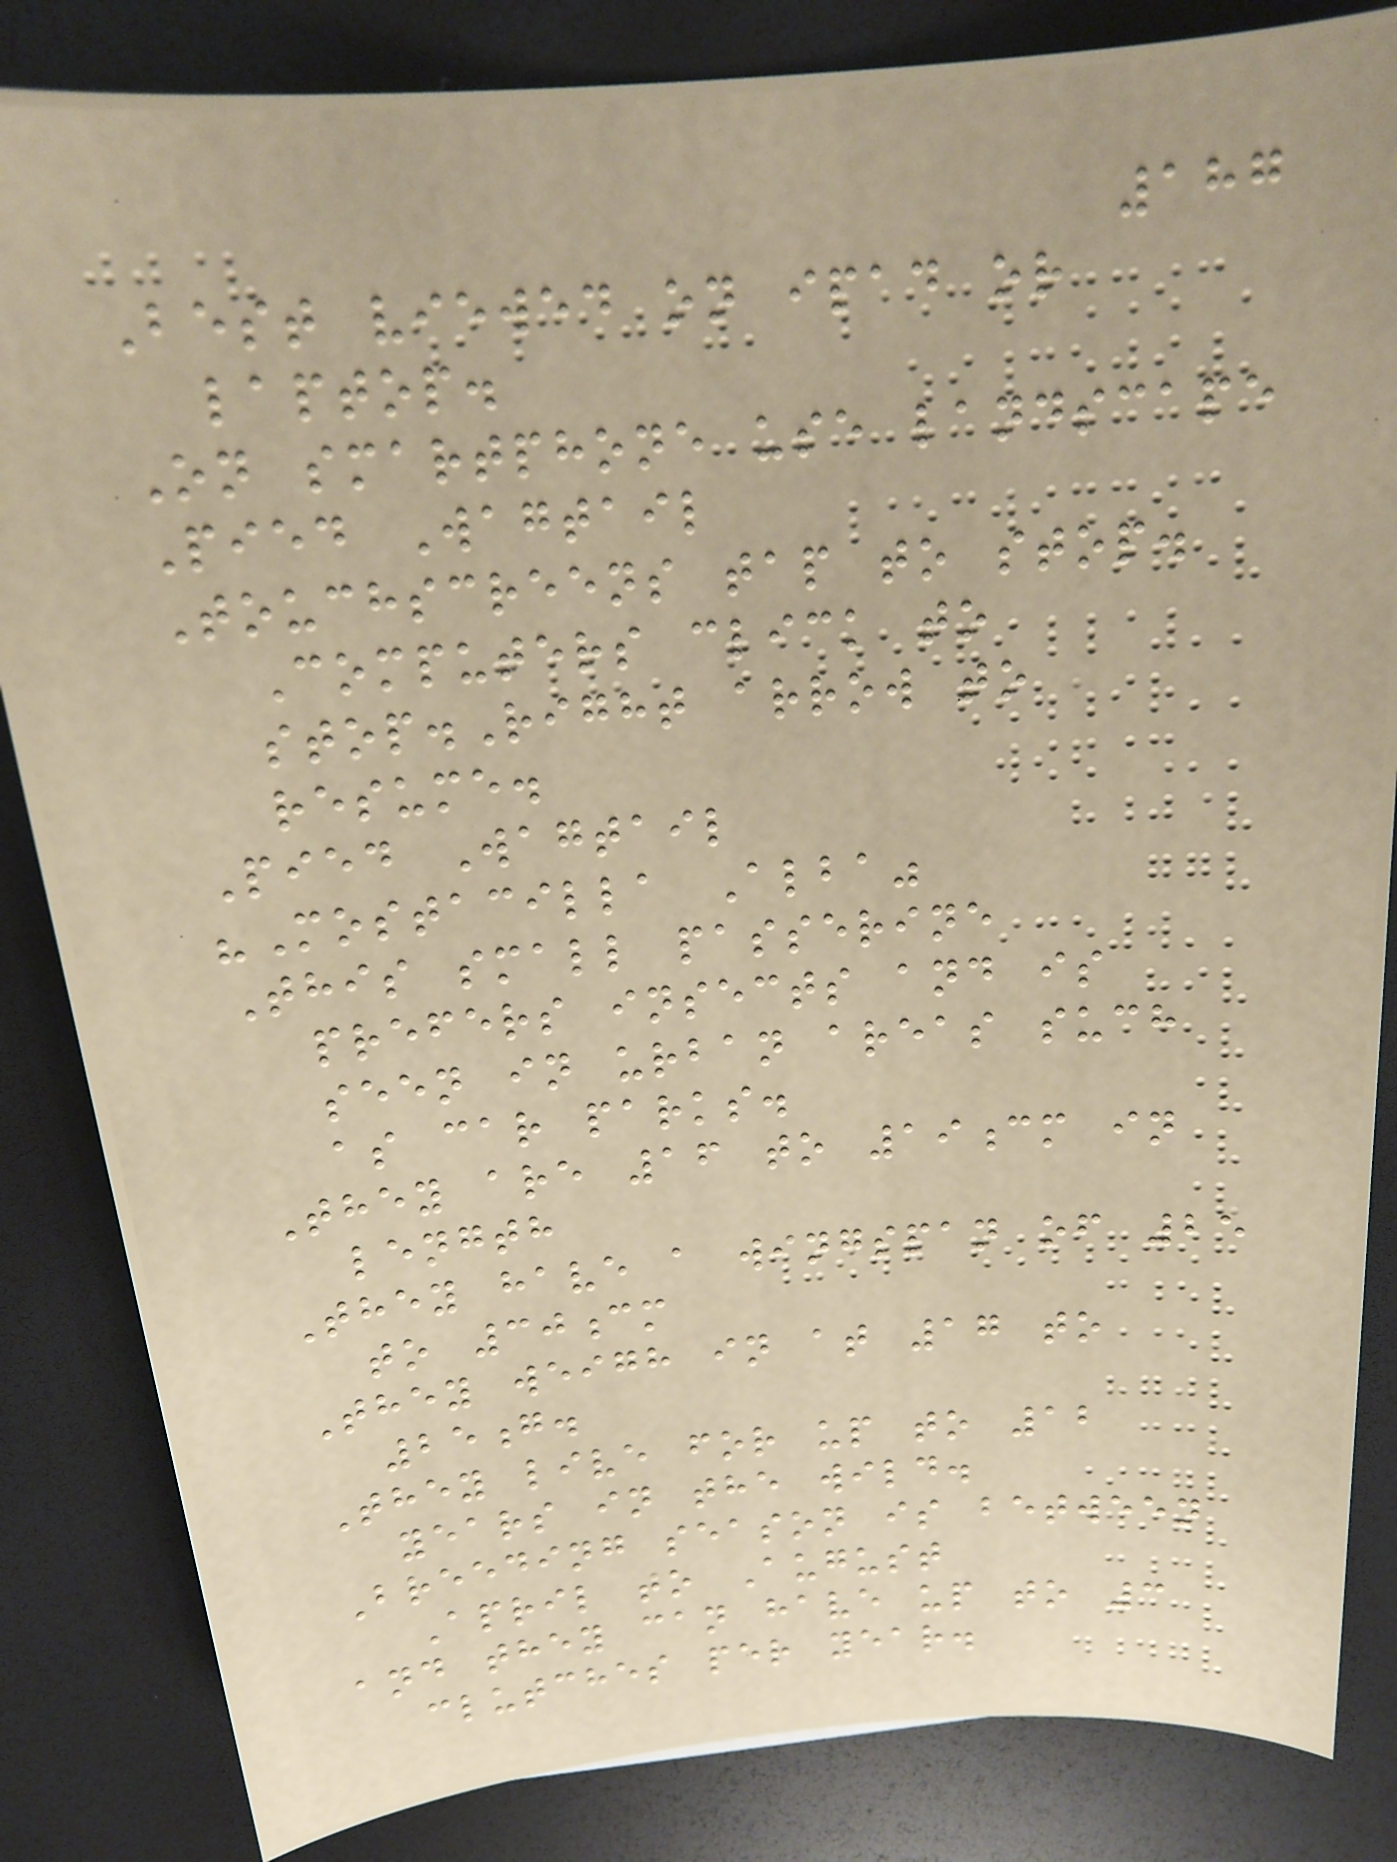187
Best viewed on ipad or
laptop.
On smartphone use landscape
Pied Wagtail
Touchscreens tap to stop.
Computers click to
stop.Right arrow to
resume.
Pied Wagtail
"Mostacilla Alba"
This small passerine
prefers insects and is
seen in urban areas such
as car parks.
They are 16 to 19cm in
length
They have a wingspan of 25
to 30cm
They weigh in at 17 to
25g.
They live for up to 12
years in the wild.
Breeding season is between
April to August
and they can have up to 3
clutches per year.
